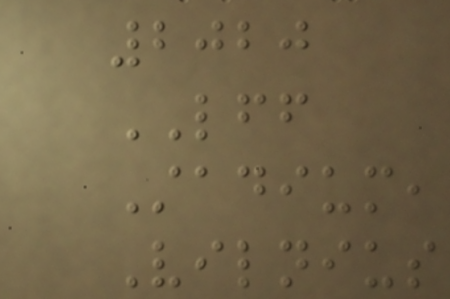2020
LFF
Stadium,
Vilnius
